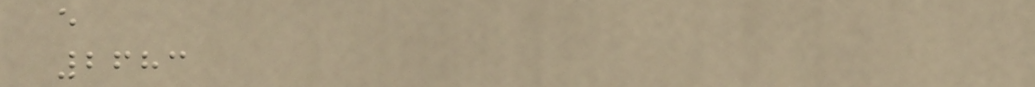e
2683
